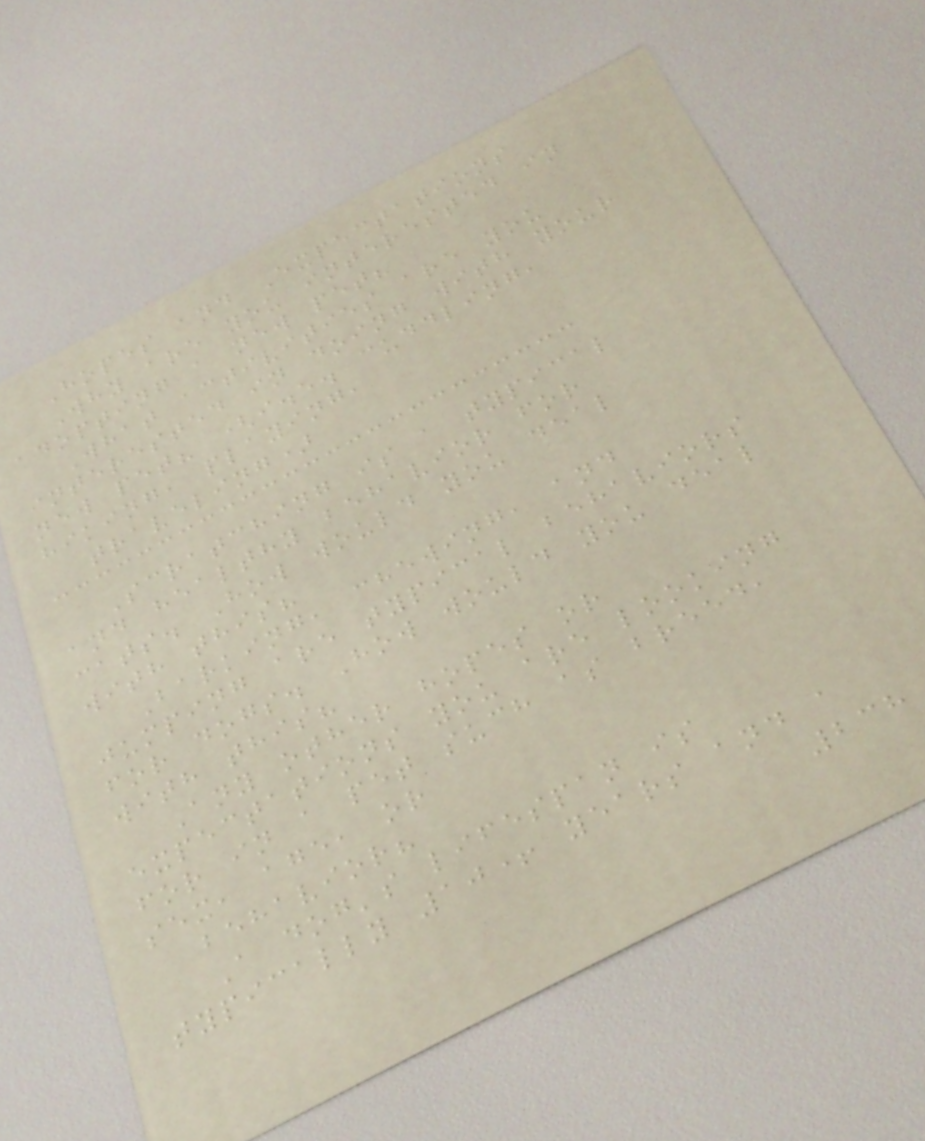Hopes and Expectations
Why are you interested in
adopting a new pet?
What activities are you
interested in doing with your
new pet? (i.e. cuddling,
hiking, playing,
traveling)
Scratching is a typical
and healthy behavior for
cats. How would you deal
with this?
Barking, chewing, and
jumping are typical behaviors
for dogs. How would you deal
with this?
Any other hopes or
expectations you are looking
for in a pet such as breed,
sex, age, or
behavior?
A dog's lifespan is
typically 10+ years and a
238
